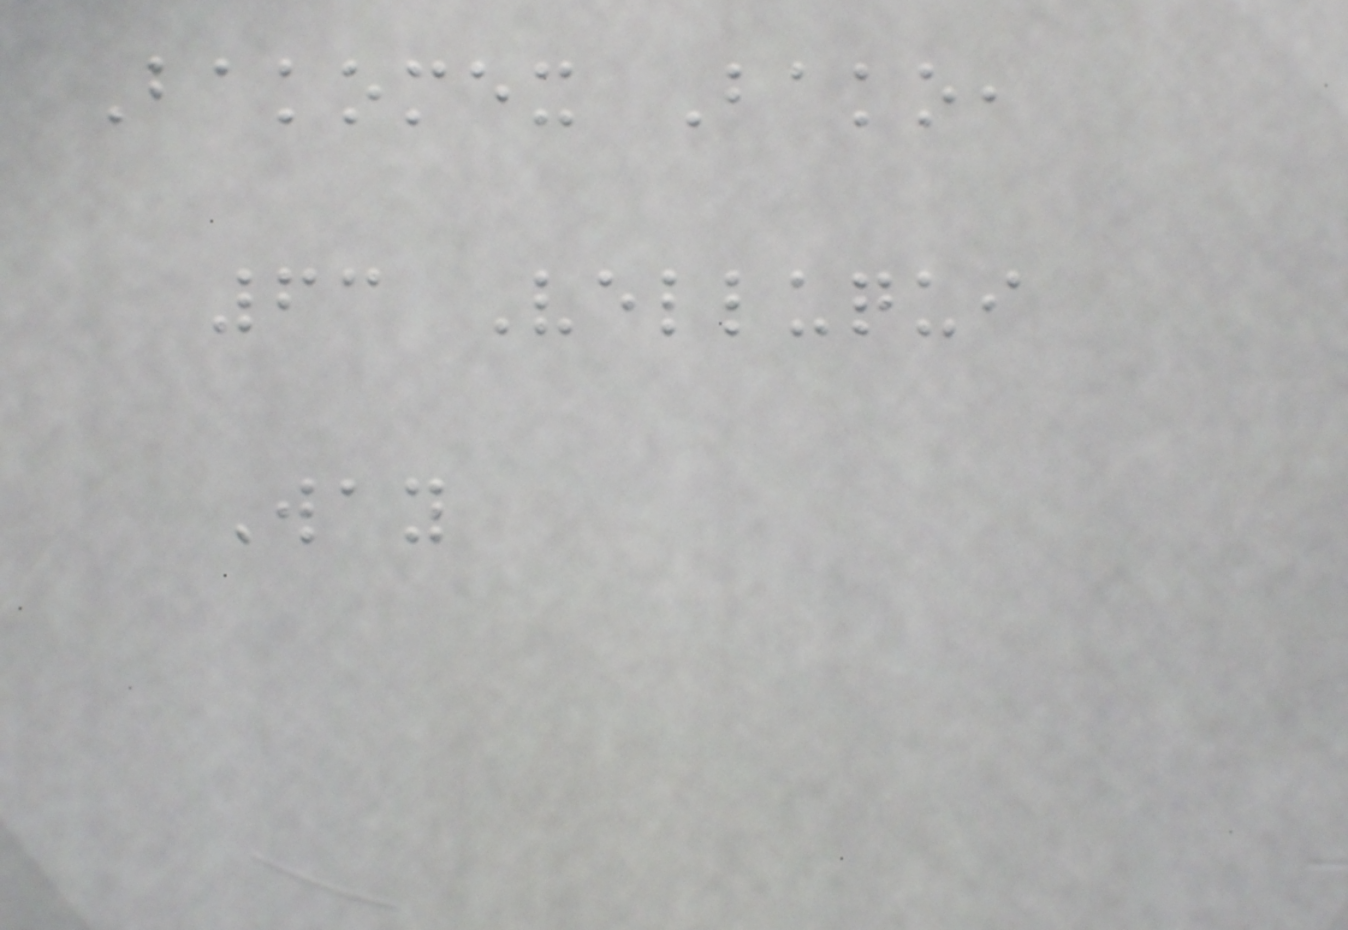Bakomex Bako,
63 Velluqui
Way
